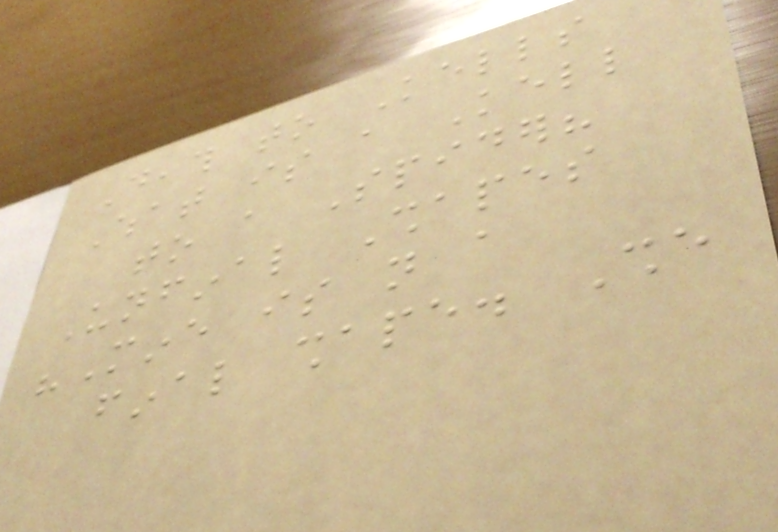Death to Kells
What is a Kell
to a Spider?
Unfinal Shapes
"Mine is not a
final shape. She
